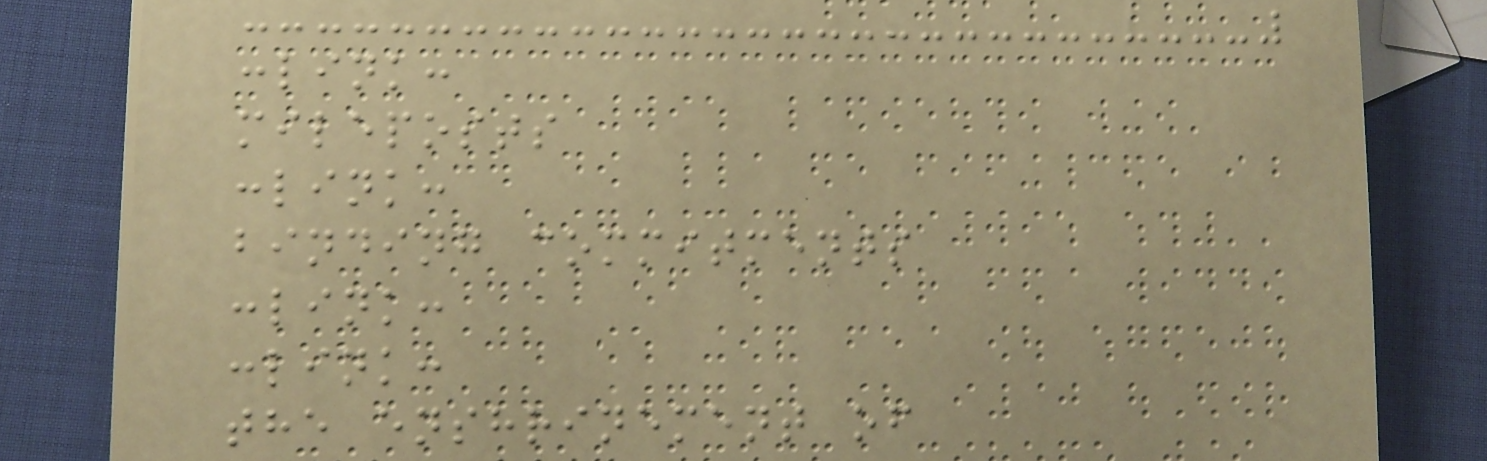:link:
mileposts
:link:
binding commitments
:link:
:link:
the enshrinement of
